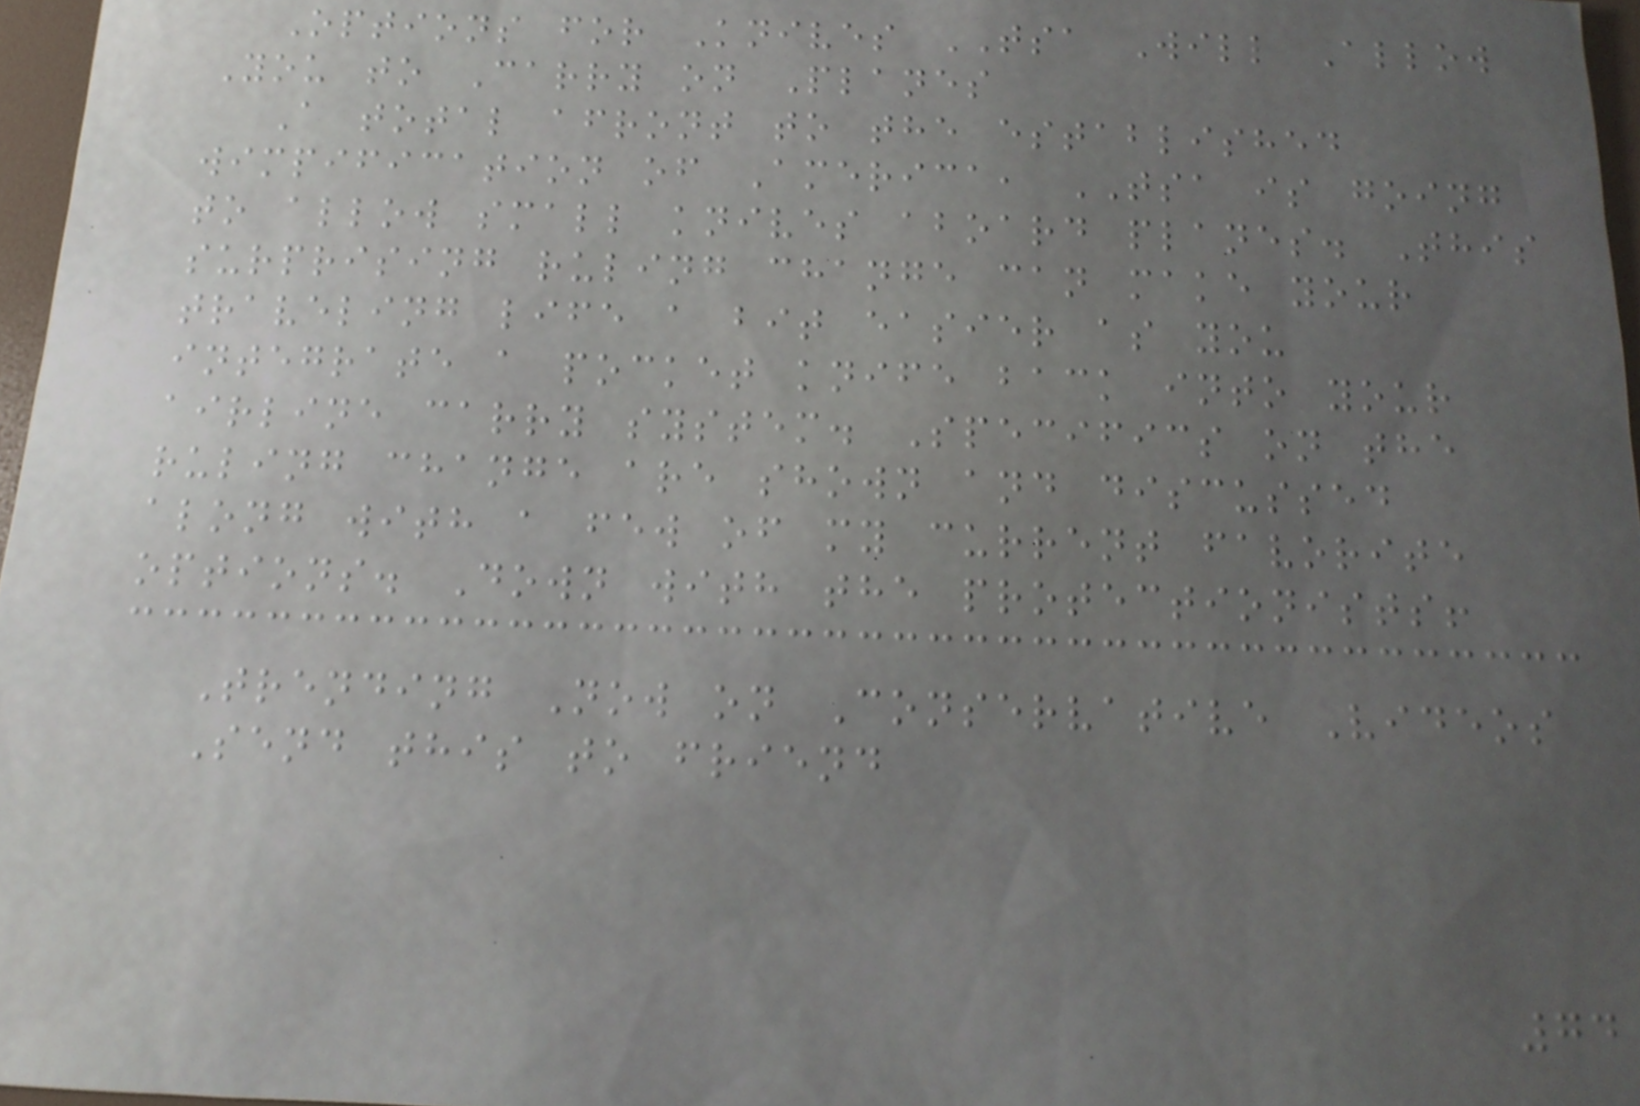Options for Knives TSA Will Allow
You to Carry on Planes
A total afront to the established
wimpification of America, TSA is going
to allow small knives aboard planes. This
surprising ruling change can make your
traveling life a bit easier as you
integrate a pocket knife back into your
airline carry system. Specifics on the
ruling change are shown and discussed
along with a few of my current favorite
options. Down with the protectionists!
Trending Now on Conservative Videos
Send this to friend
74
